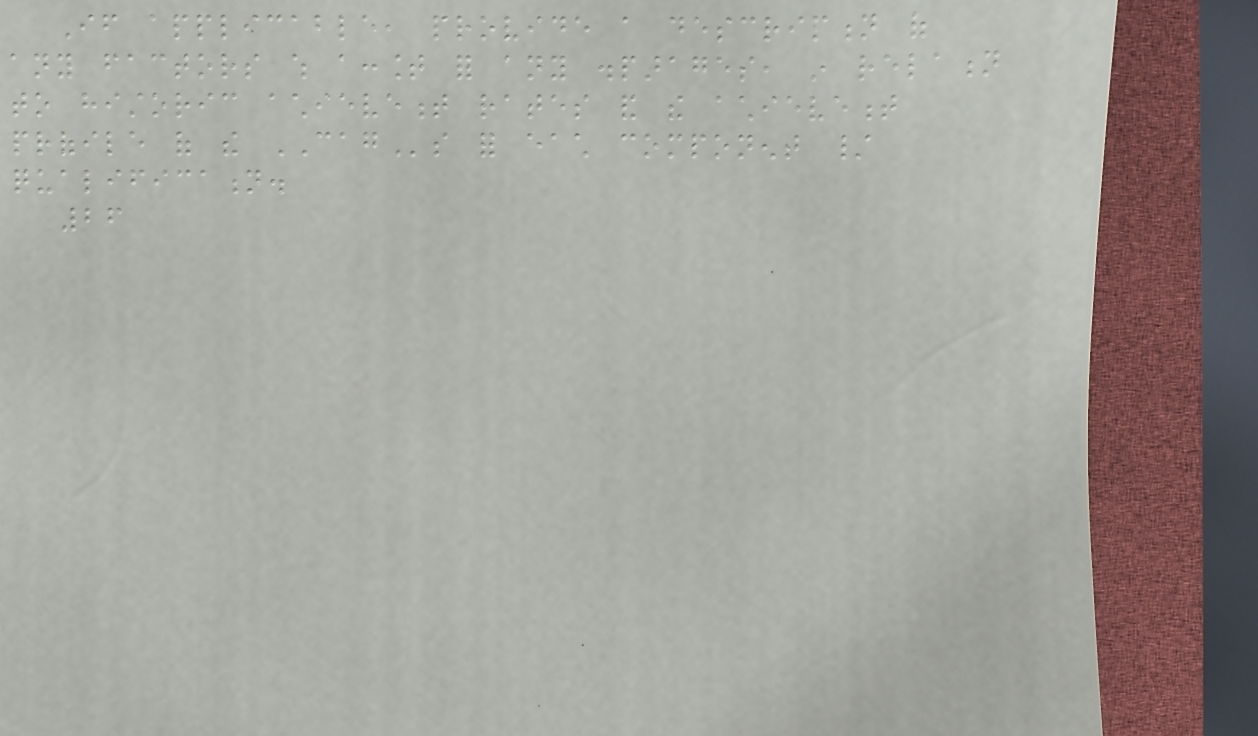If applicable, provide a description of
any factors which account for any disparages, in relation
to historic achievement rates and the achievement
profile of the CAGs for each component /
qualification.
26
